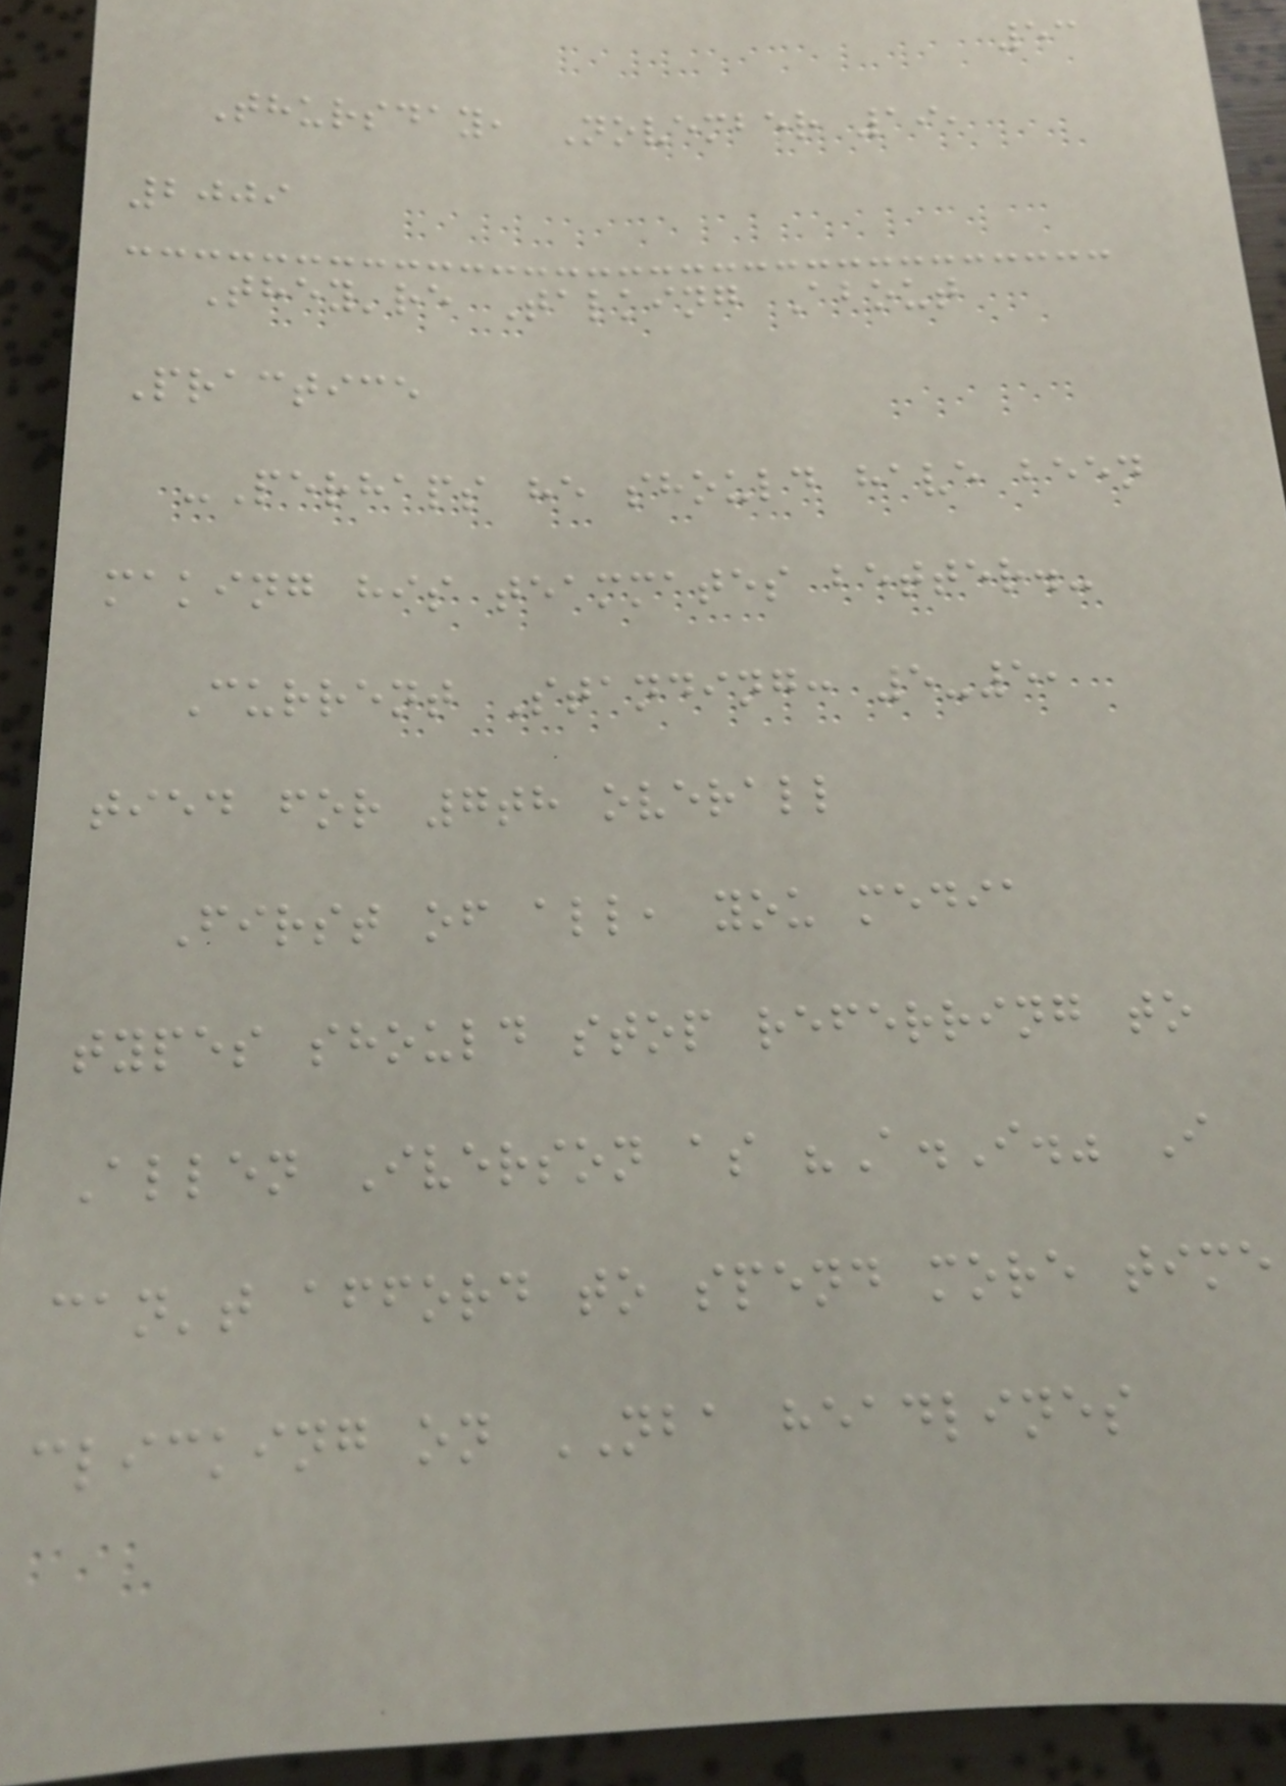53
Thursday, November 19,
2009
They're Talking About
Practice
-Perhaps he should have been
making his teammates better.-
Current Standing: 5-5,
tied for 7th overall
First of all, you media
types should stop referring to
Allen Iverson as "A.I." I
can't afford to spend more time
clicking on NBA headlines
